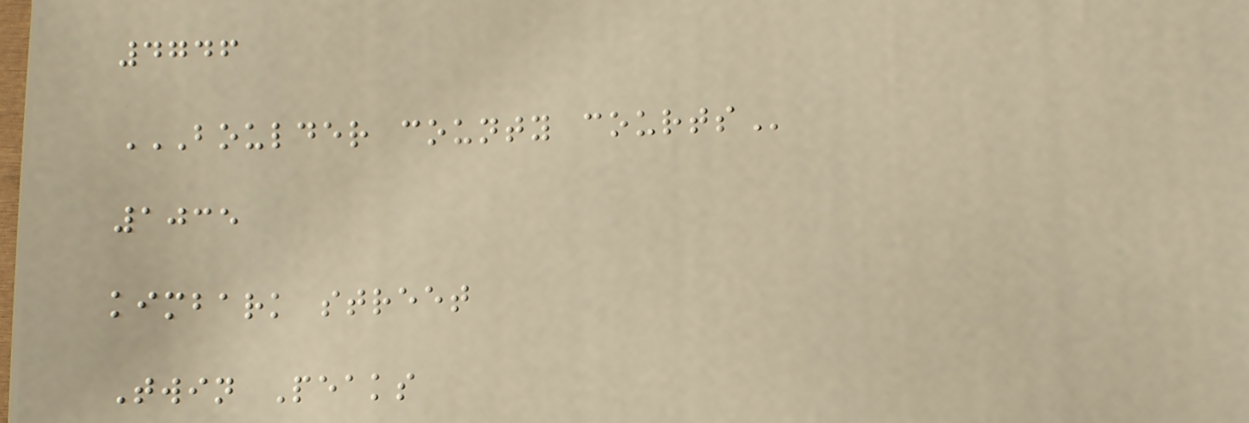4746
BOULDER COUNTY COURTS
1035
kimbark street
Twin Peaks
